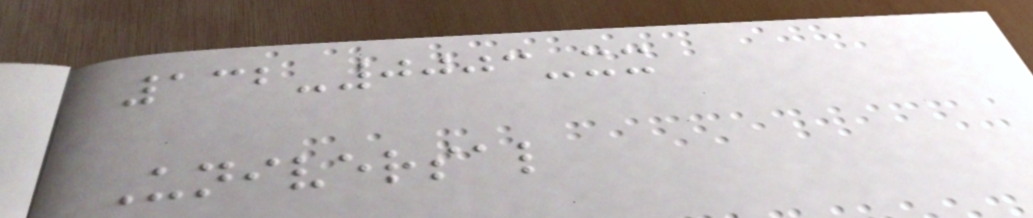132-0003-xx
Universal
